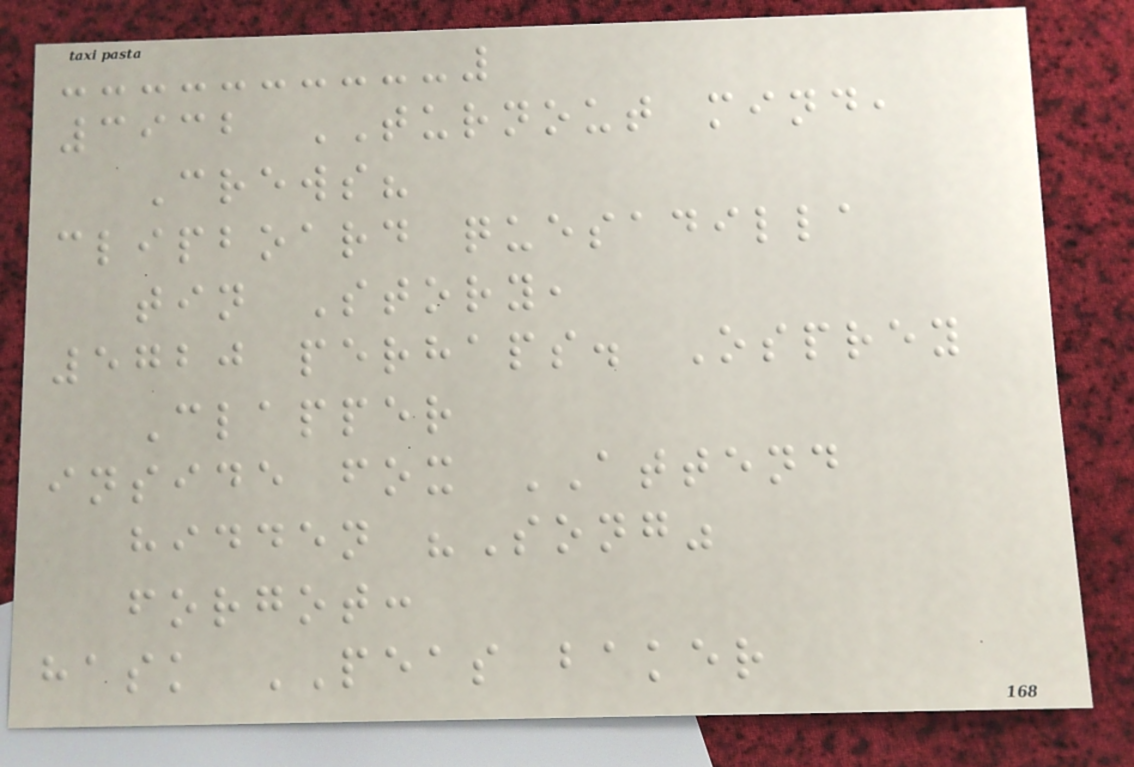3932 TURNOUT mind,
Crews?
clipboard quesadilla
tin Story,
5720 perhaps. Osprey
Clapper
inside fox ATTEND
hidden "Song"
forgot:
hask PEAS baker
